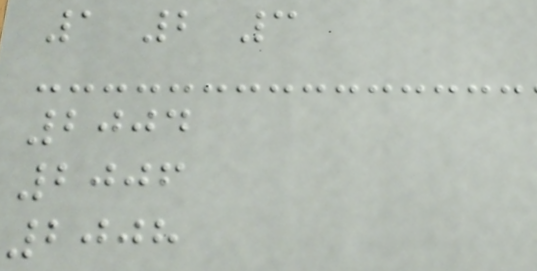1 2 3
2004
2006
2008
